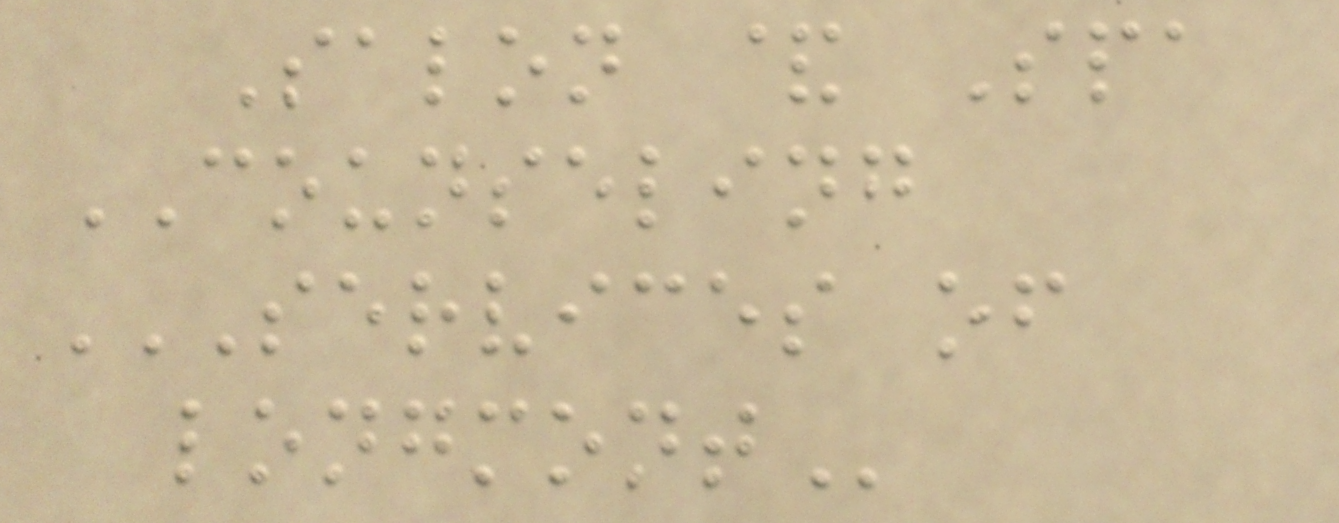Salon & Spa
COUNSELING
SERVICES OF
LONGMONT
